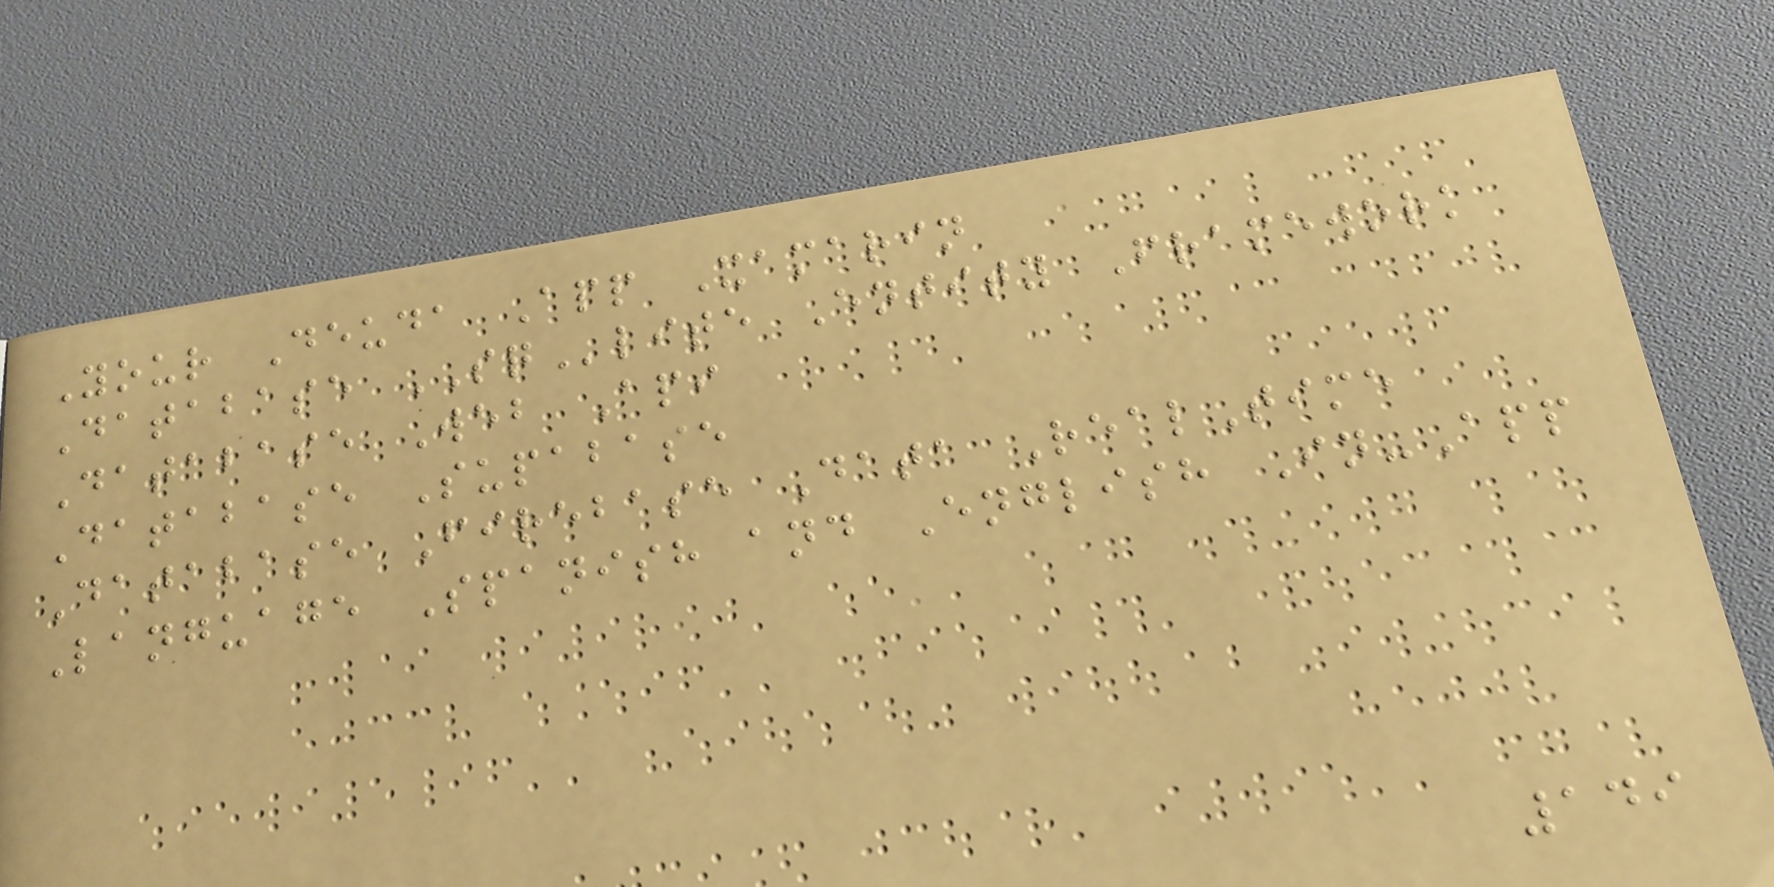Your Deuda App Xamarin
Database SQlite Entity Framework
Database Web Api
Database Supabase
Database Firebase Data RealTime
Language Spanish and English In-App
149
